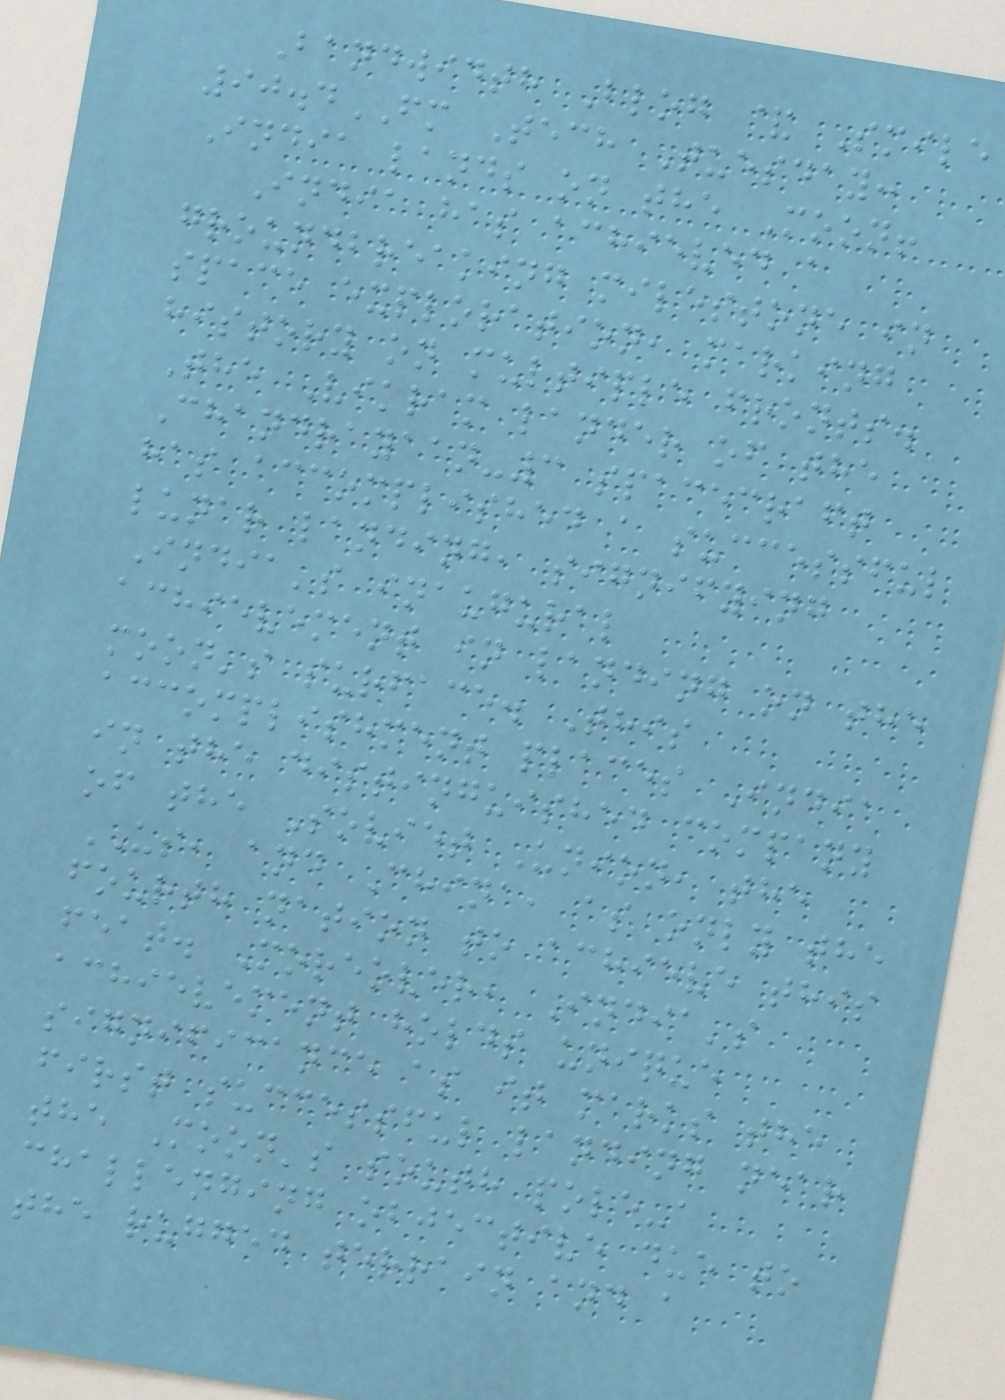Bandwidth Blog & Smile
90.4FM Tech Tuesday:
India lands on the Moon!
India has achieved a
groundbreaking milestone in
space exploration, marking
history on multiple fronts.
The Vikram lander of the
Chandrayaan-3 spacecraft
has accomplished a successful
lunar landing, signifying
India's inaugural
achievement in landing on the
moon's surface. This
accomplishment places India
in the distinguished company
of the Soviet Union, the
US, and China, as only the
fourth nation to achieve this
feat. Moreover, India's
achievement holds unique
significance as it marks the
first successful landing near
the Moon's south pole-a
challenging objective due to
the rugged terrain and a
